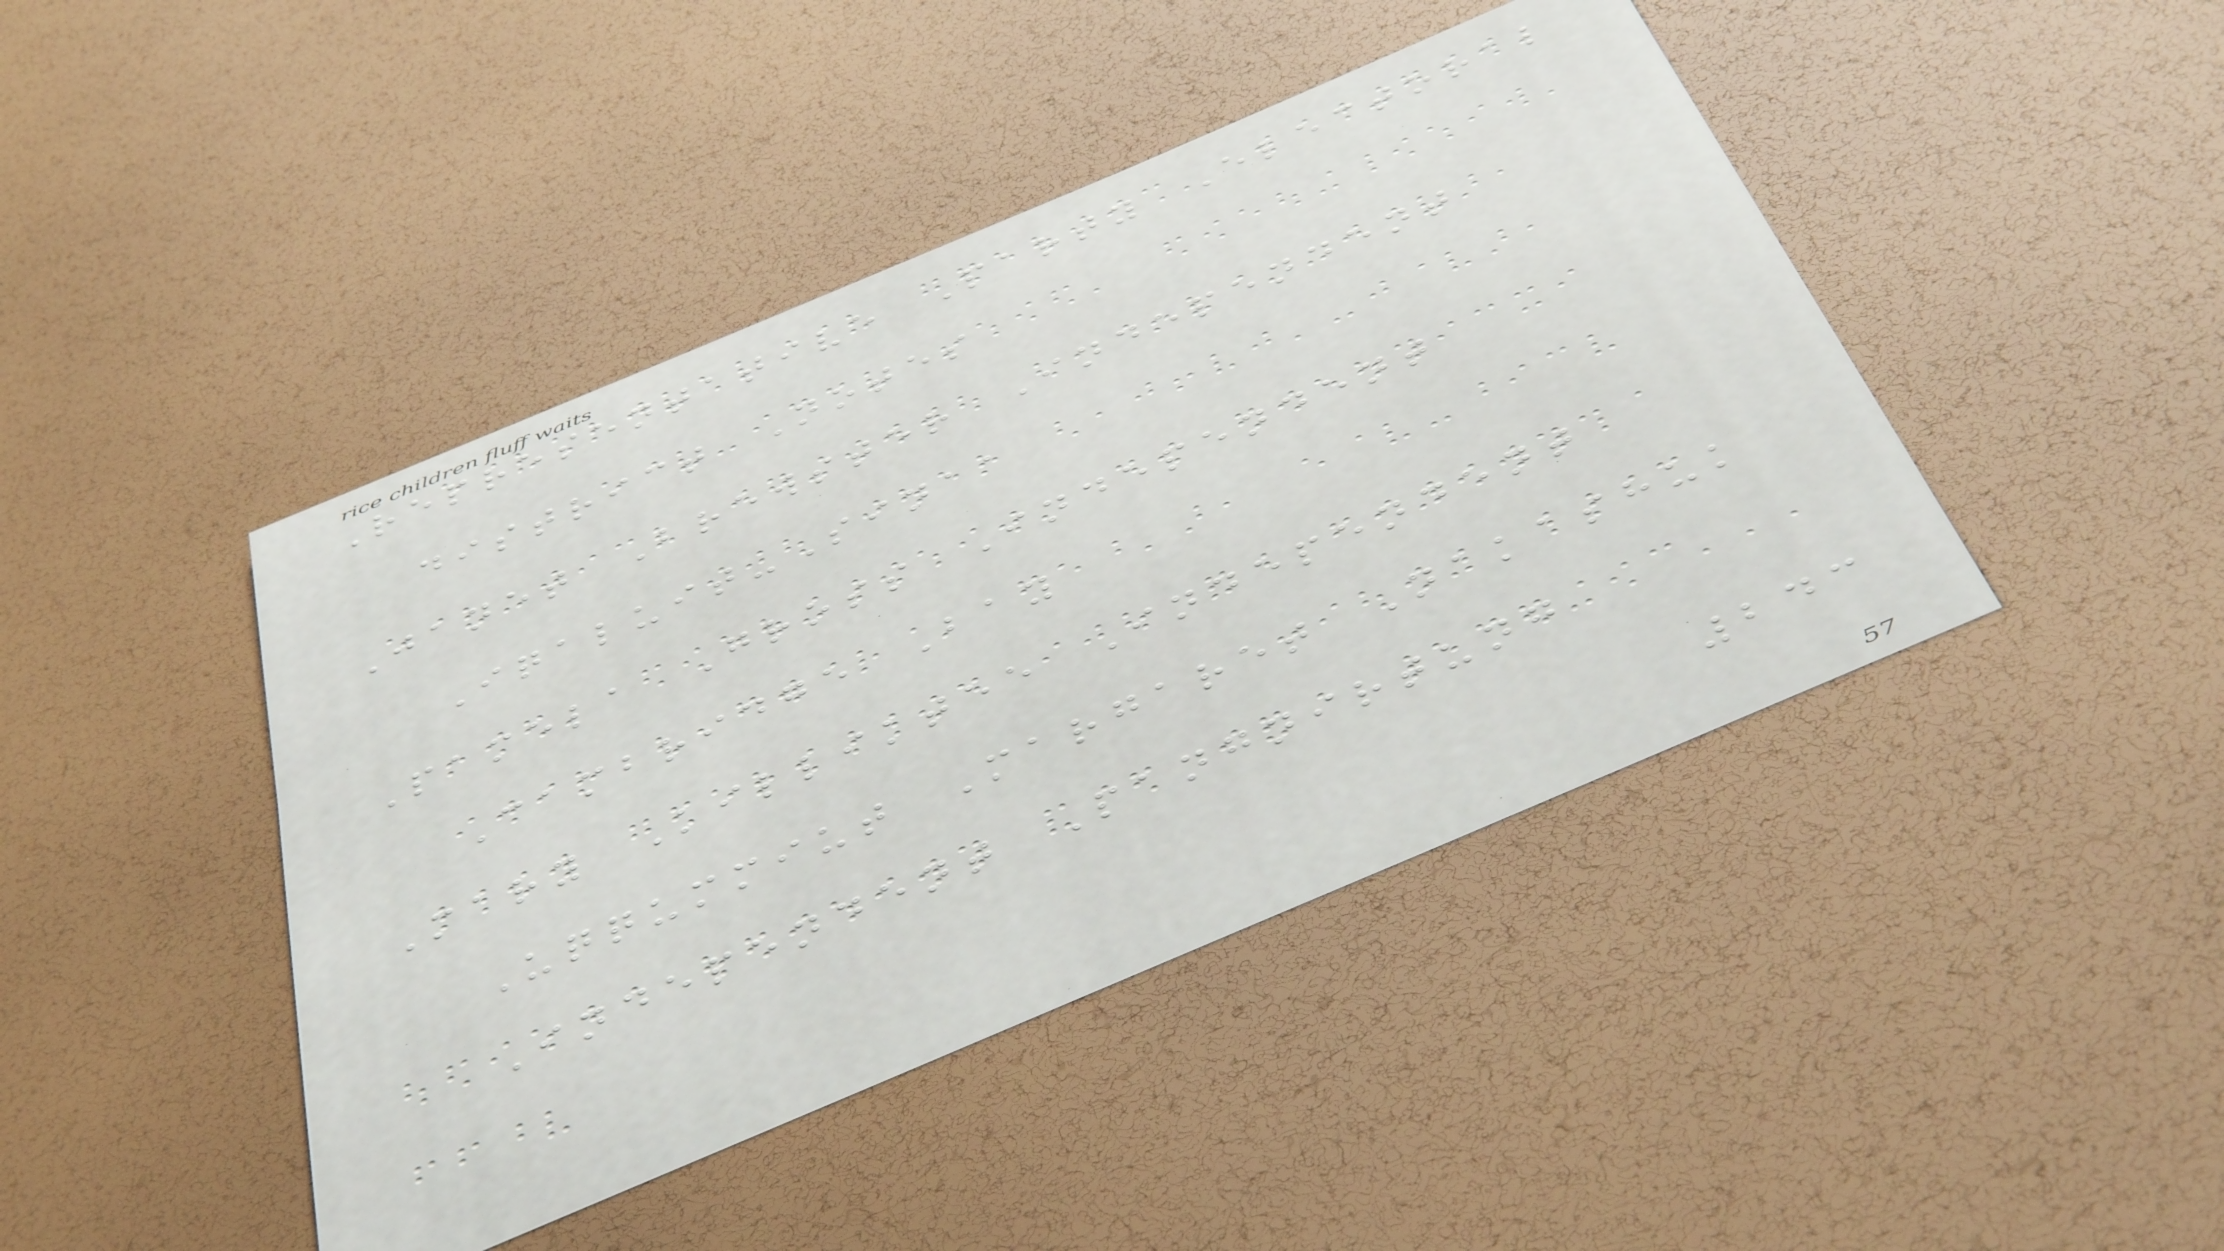Representative Party Electoral
district Notes
Janet Brewster Independent
Iqaluit-Sinaa
Pamela Gross Independent
Cambridge Bay
Mary Killiktee Independent
Uqqummiut Margaret Nakashuk
Independent Pangnirtung
243
